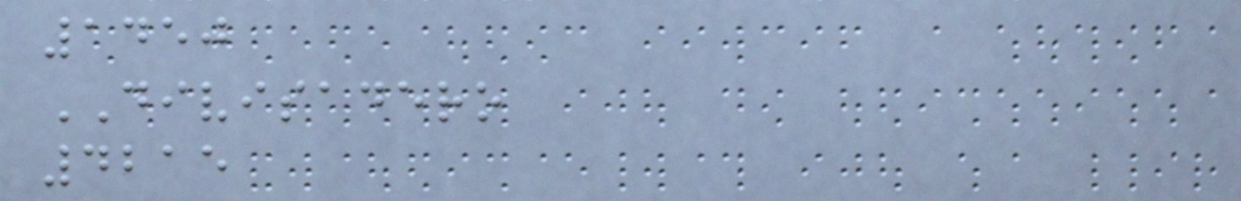1450
DIVISADERO
4215
